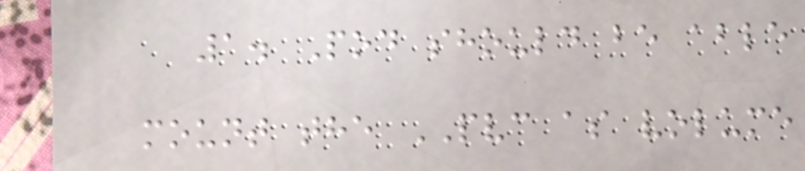1. Pod should be able
mount the PVC as volume
